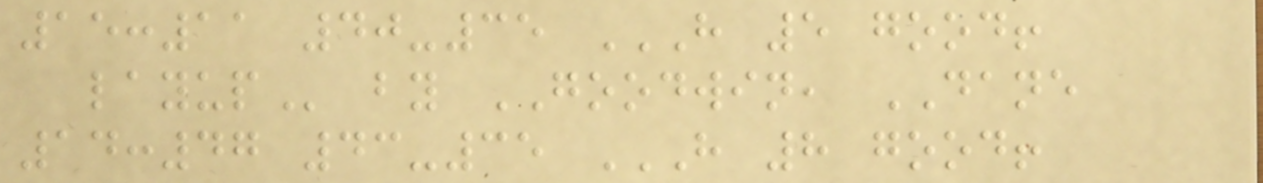15:11 40-35 H 5 GOOD!
LAYUP by GOODWIN, DANE
14:47 43-35 H 8 GOOD!
